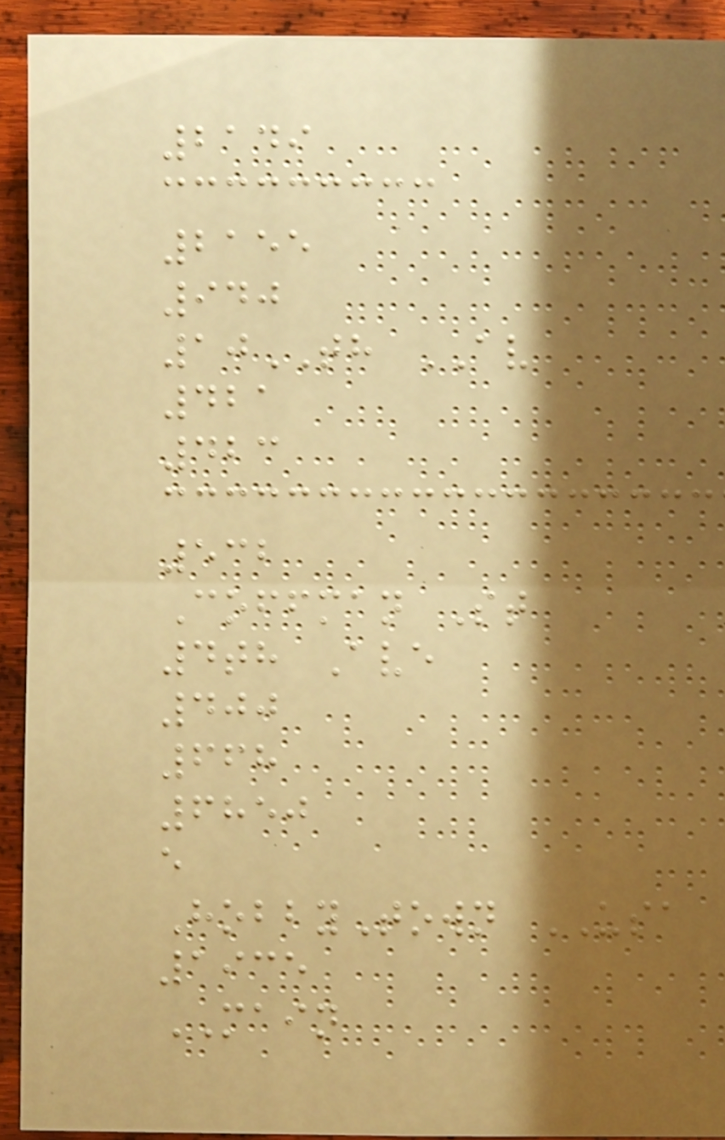2149
2155
940
10TH AV
421
423
532
Coffman St
4th Ave
400
668
6850
e
HobbyTown USA
1935
MAIN
